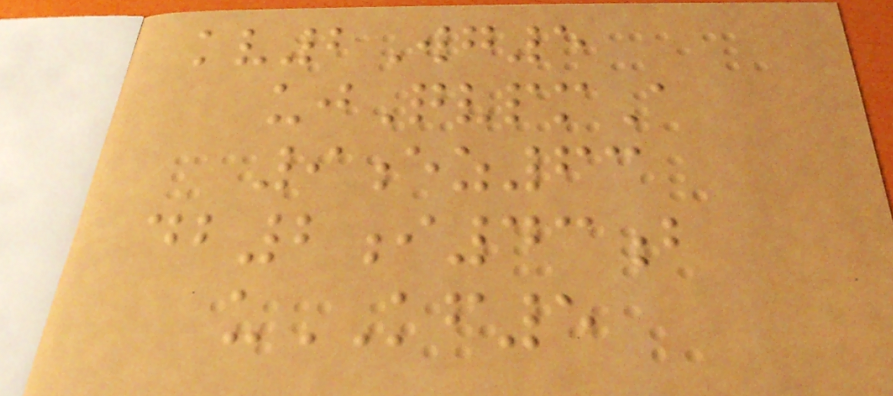kv2Wg5
ujQvpmA
9ez63
db2i43b
uKF5
